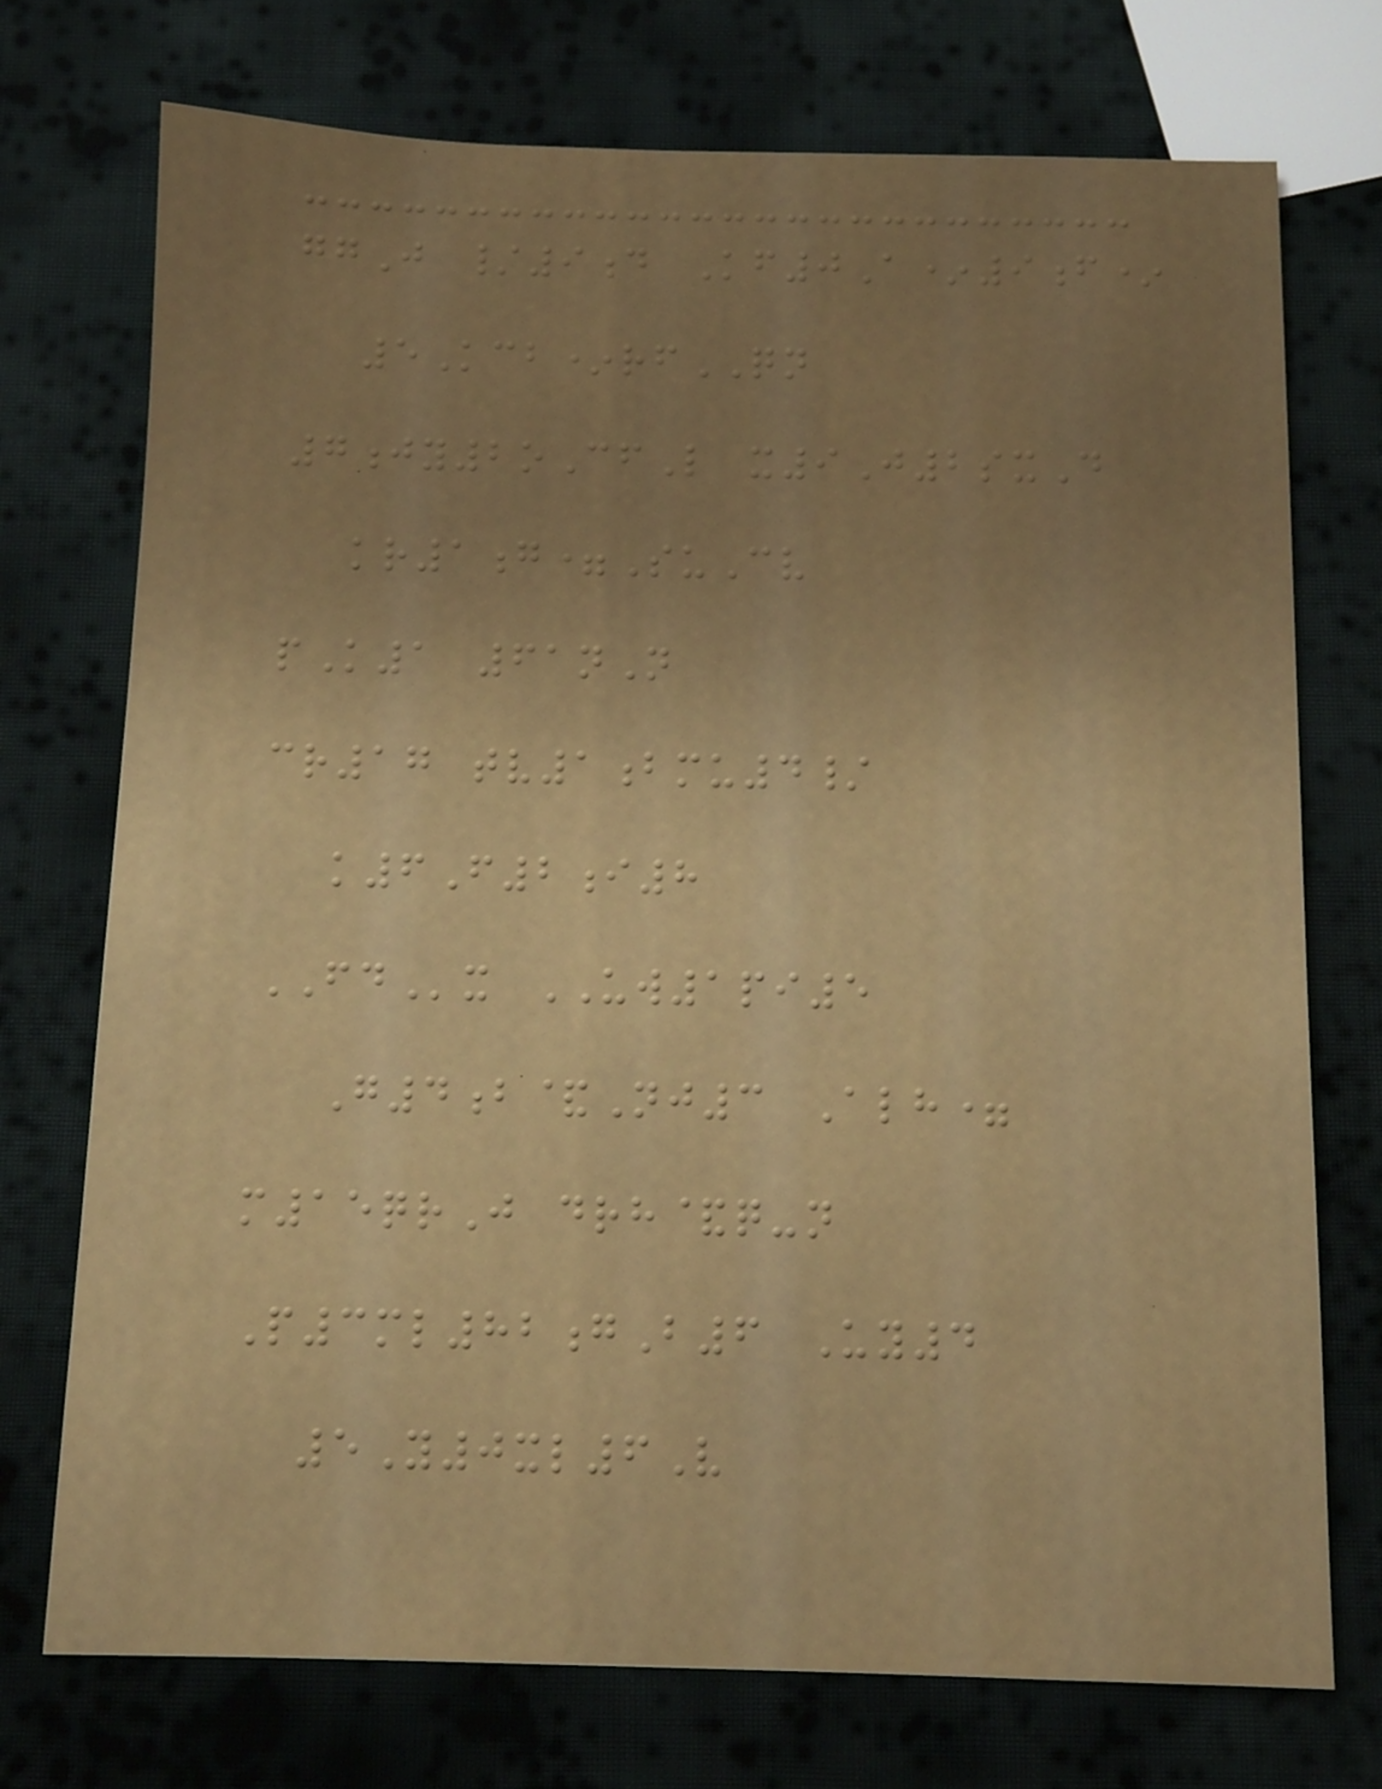ggJ /9d Kf0A*9f*
5Kcb*rfQN
7jy2oCfL x9J2sxD
kr1g=SuCv
pK1 61nN
cr17 tv1bmu4/
k6F2i8
FDx UW1pi5
G4b&Nj3 Alh=
m15qrJ drh&q-n
P3ml82gB6 Uy4
5Y0xl6V
